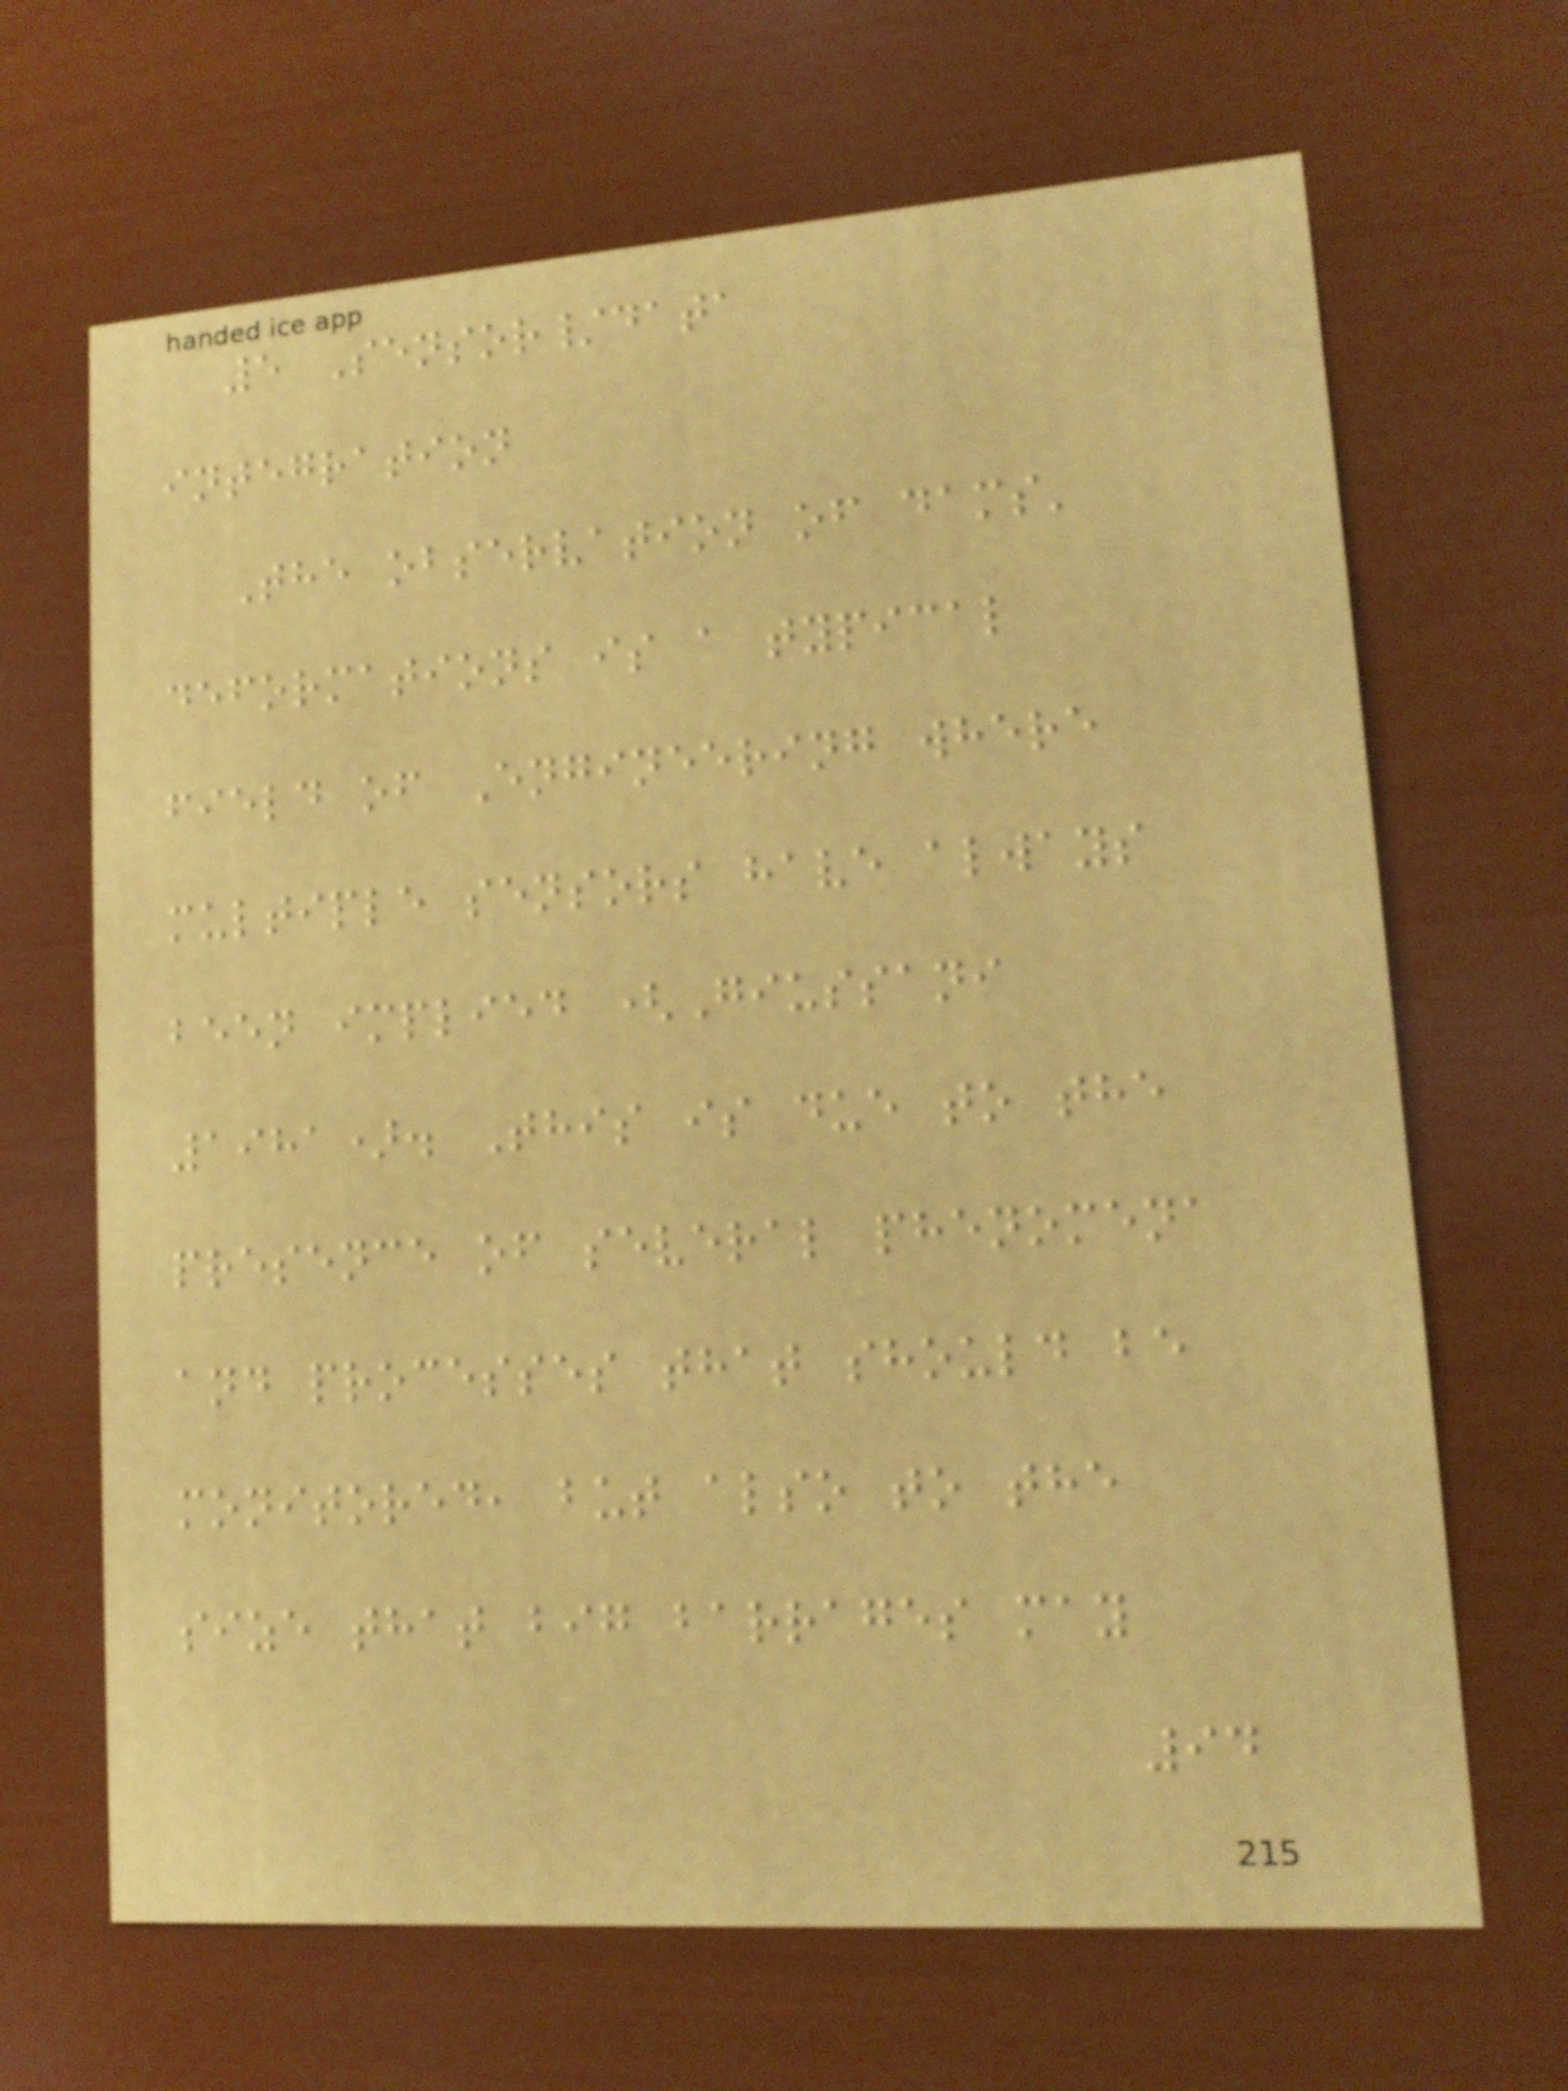5 Sensor/data
integration
The observation of dams'
deformations is a typical
field of Engineering where
multiple sensors have always
been implied (Giussani
1981). This is due to the
presence of several phenomena
and processes that should be
monitored, but also to the
size that big barrages may
94
